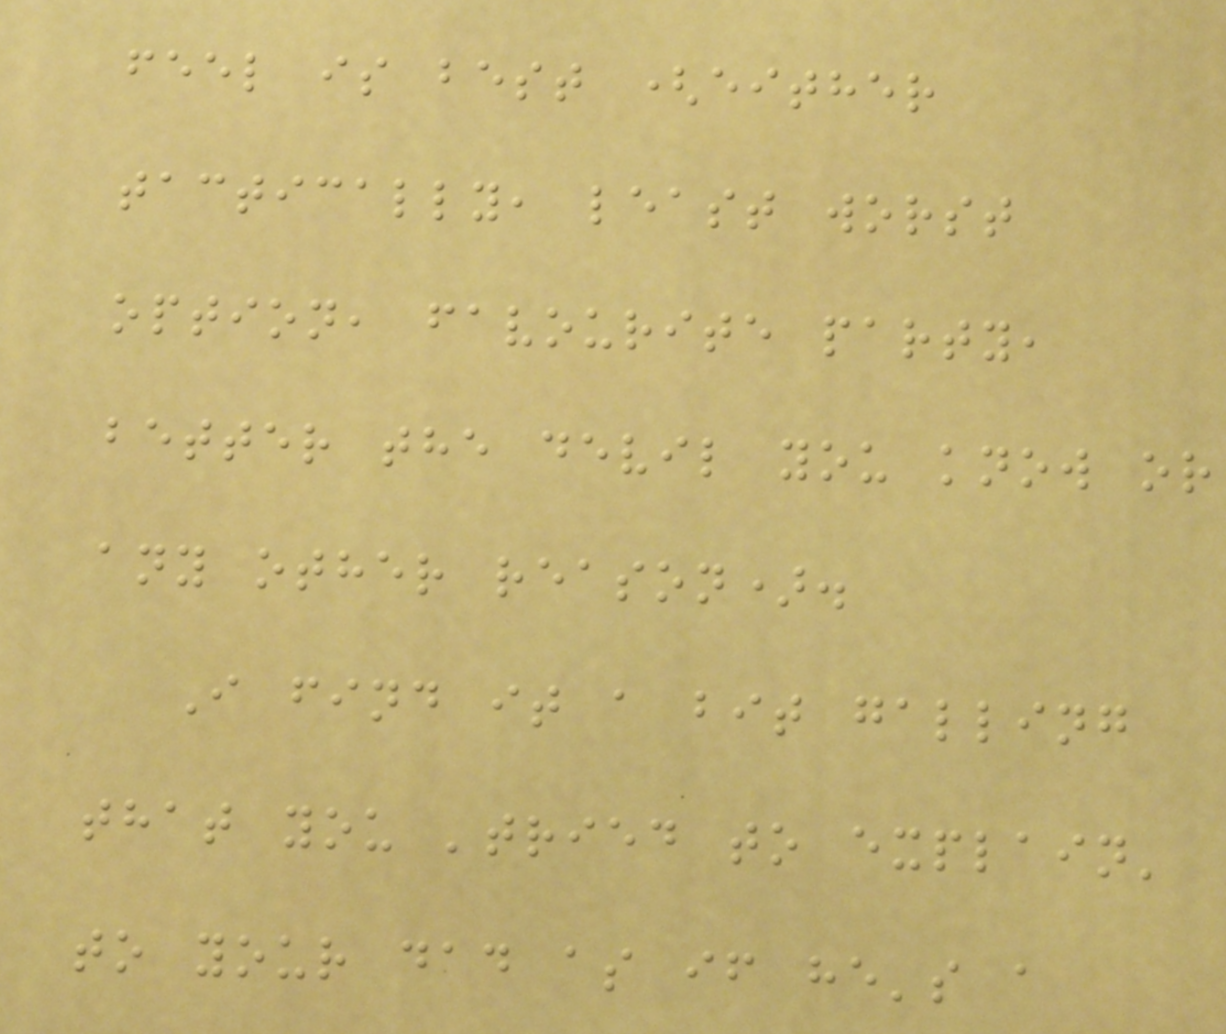feel is best (either
tactically, least worst
option, favourite party,
better the devil you know or
any other reason).
I find it a bit galling
that you 'tried to explain'
to your dad as if he's a
